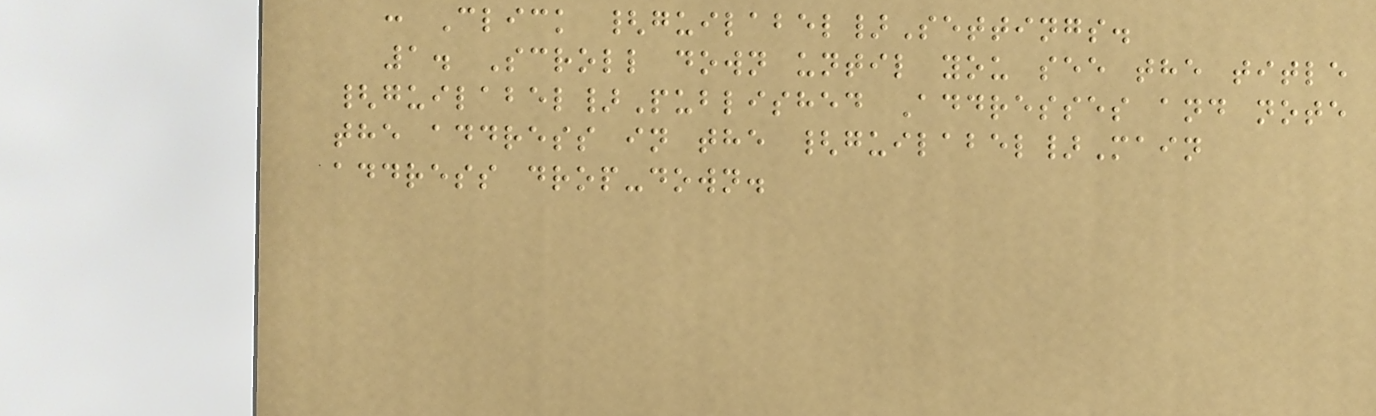: Click {guilabel}Settings.
1. Scroll down until you see the title
{guilabel}Published Addresses and note
the address in the {guilabel}Main
address drop-down.
